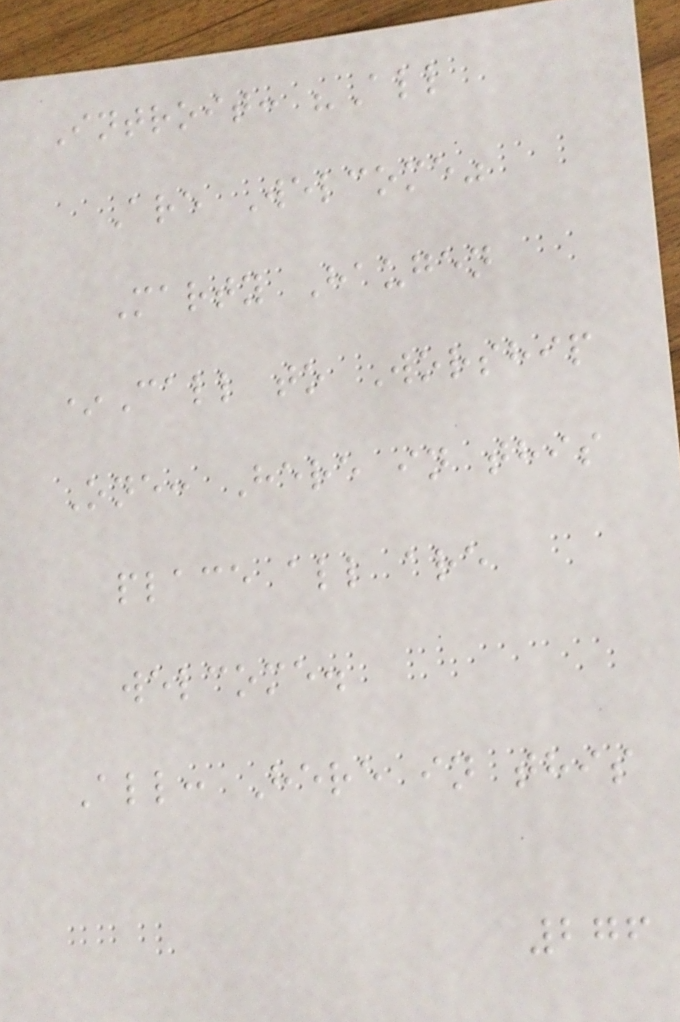Introit: "All
Are Welcome"
Marty Haugen
*Call to Worship
One: Here in this
place all are
welcome.
All: Here in this
276
